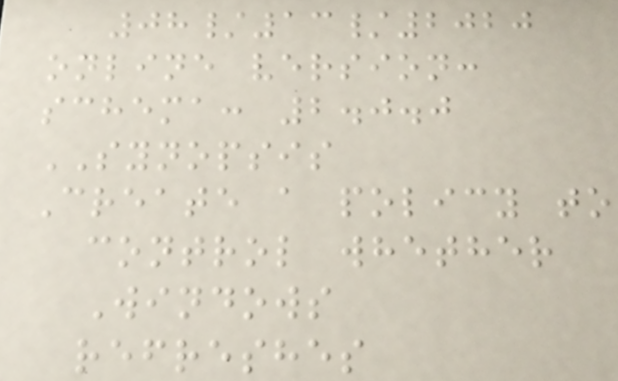08/13/2020
online version:
schema: 2.0.0
SYNOPSIS
Create a policy to
control whether
Windows
refreshes
